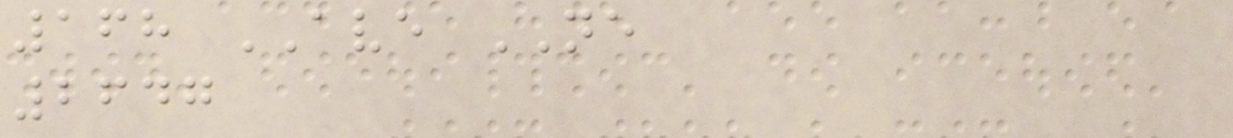168 AVE NE
2647
